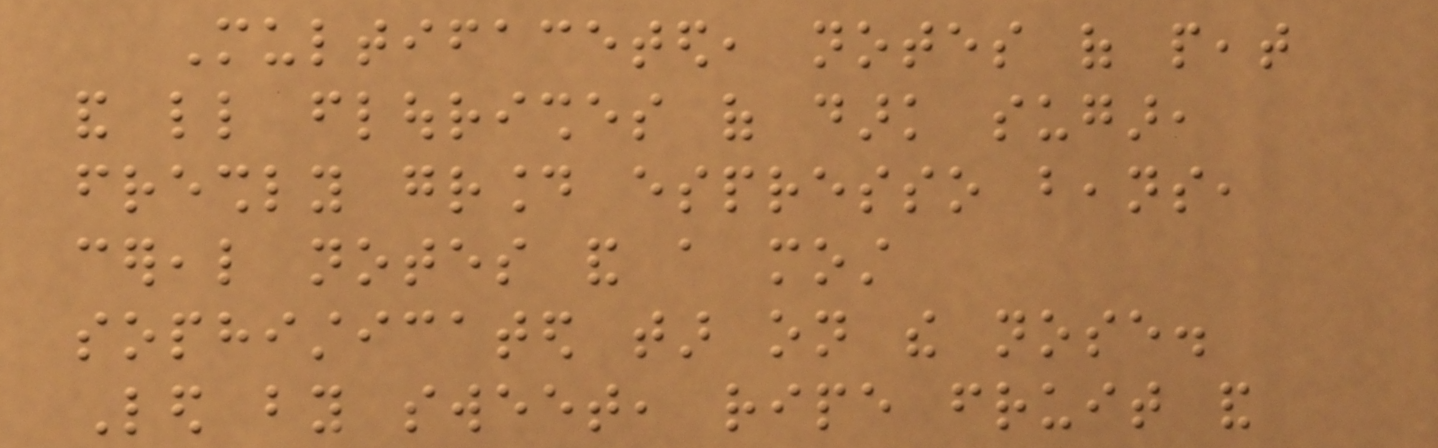Multifaceted, notes of peat
and little flourishes of dark sugar,
freshly ground espresso beans,
cereal notes and a most
sophisticated tar on the nose.
Led by sweet, ripe fruit and
